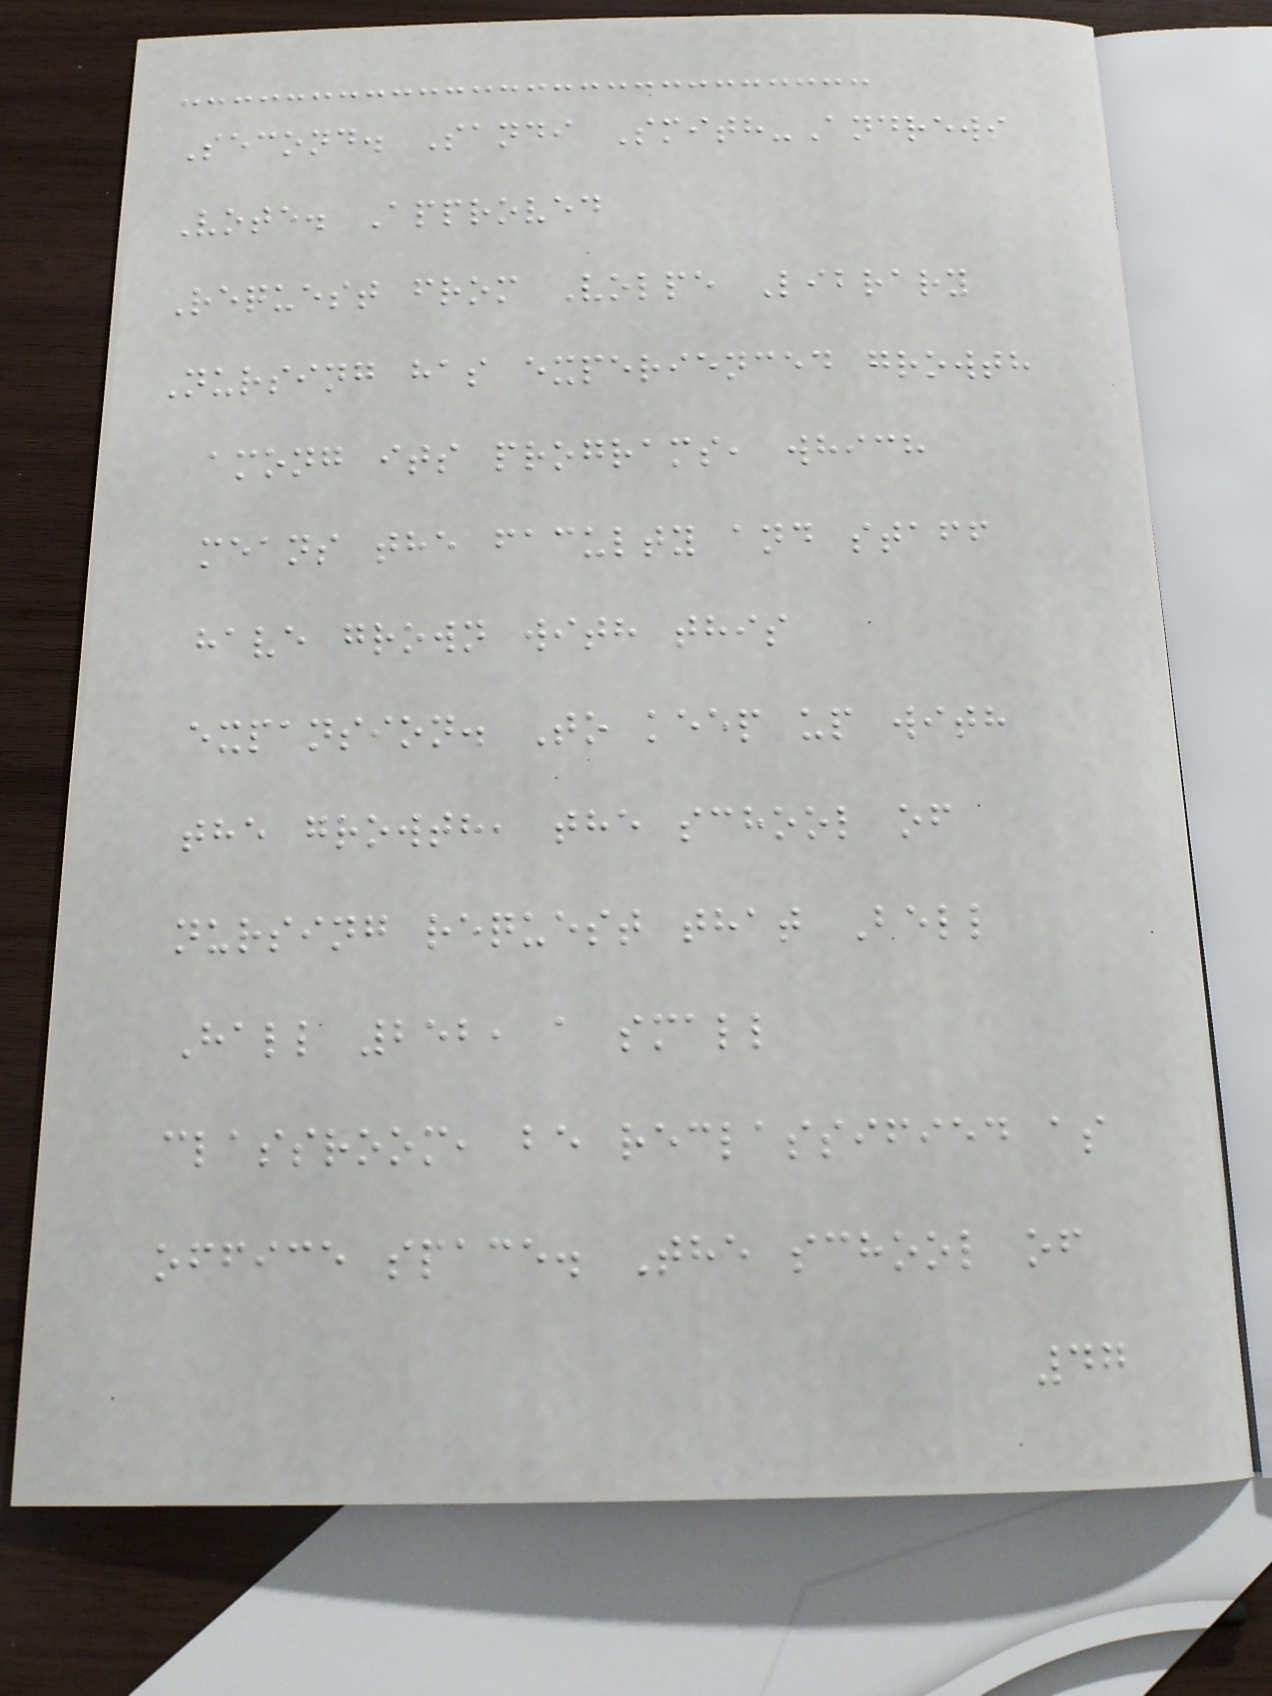Second. Sandi Smith-Andrews
Vote. Approved
Request from Volpe Library
Nursing has experienced growth
among its programs, which
means the faculty and staff
have grown with this
expansion. To keep up with
the growth, the school of
nursing request that Bell
Hall 252, a small
classroom, be reclassified as
office space. The school of
47
